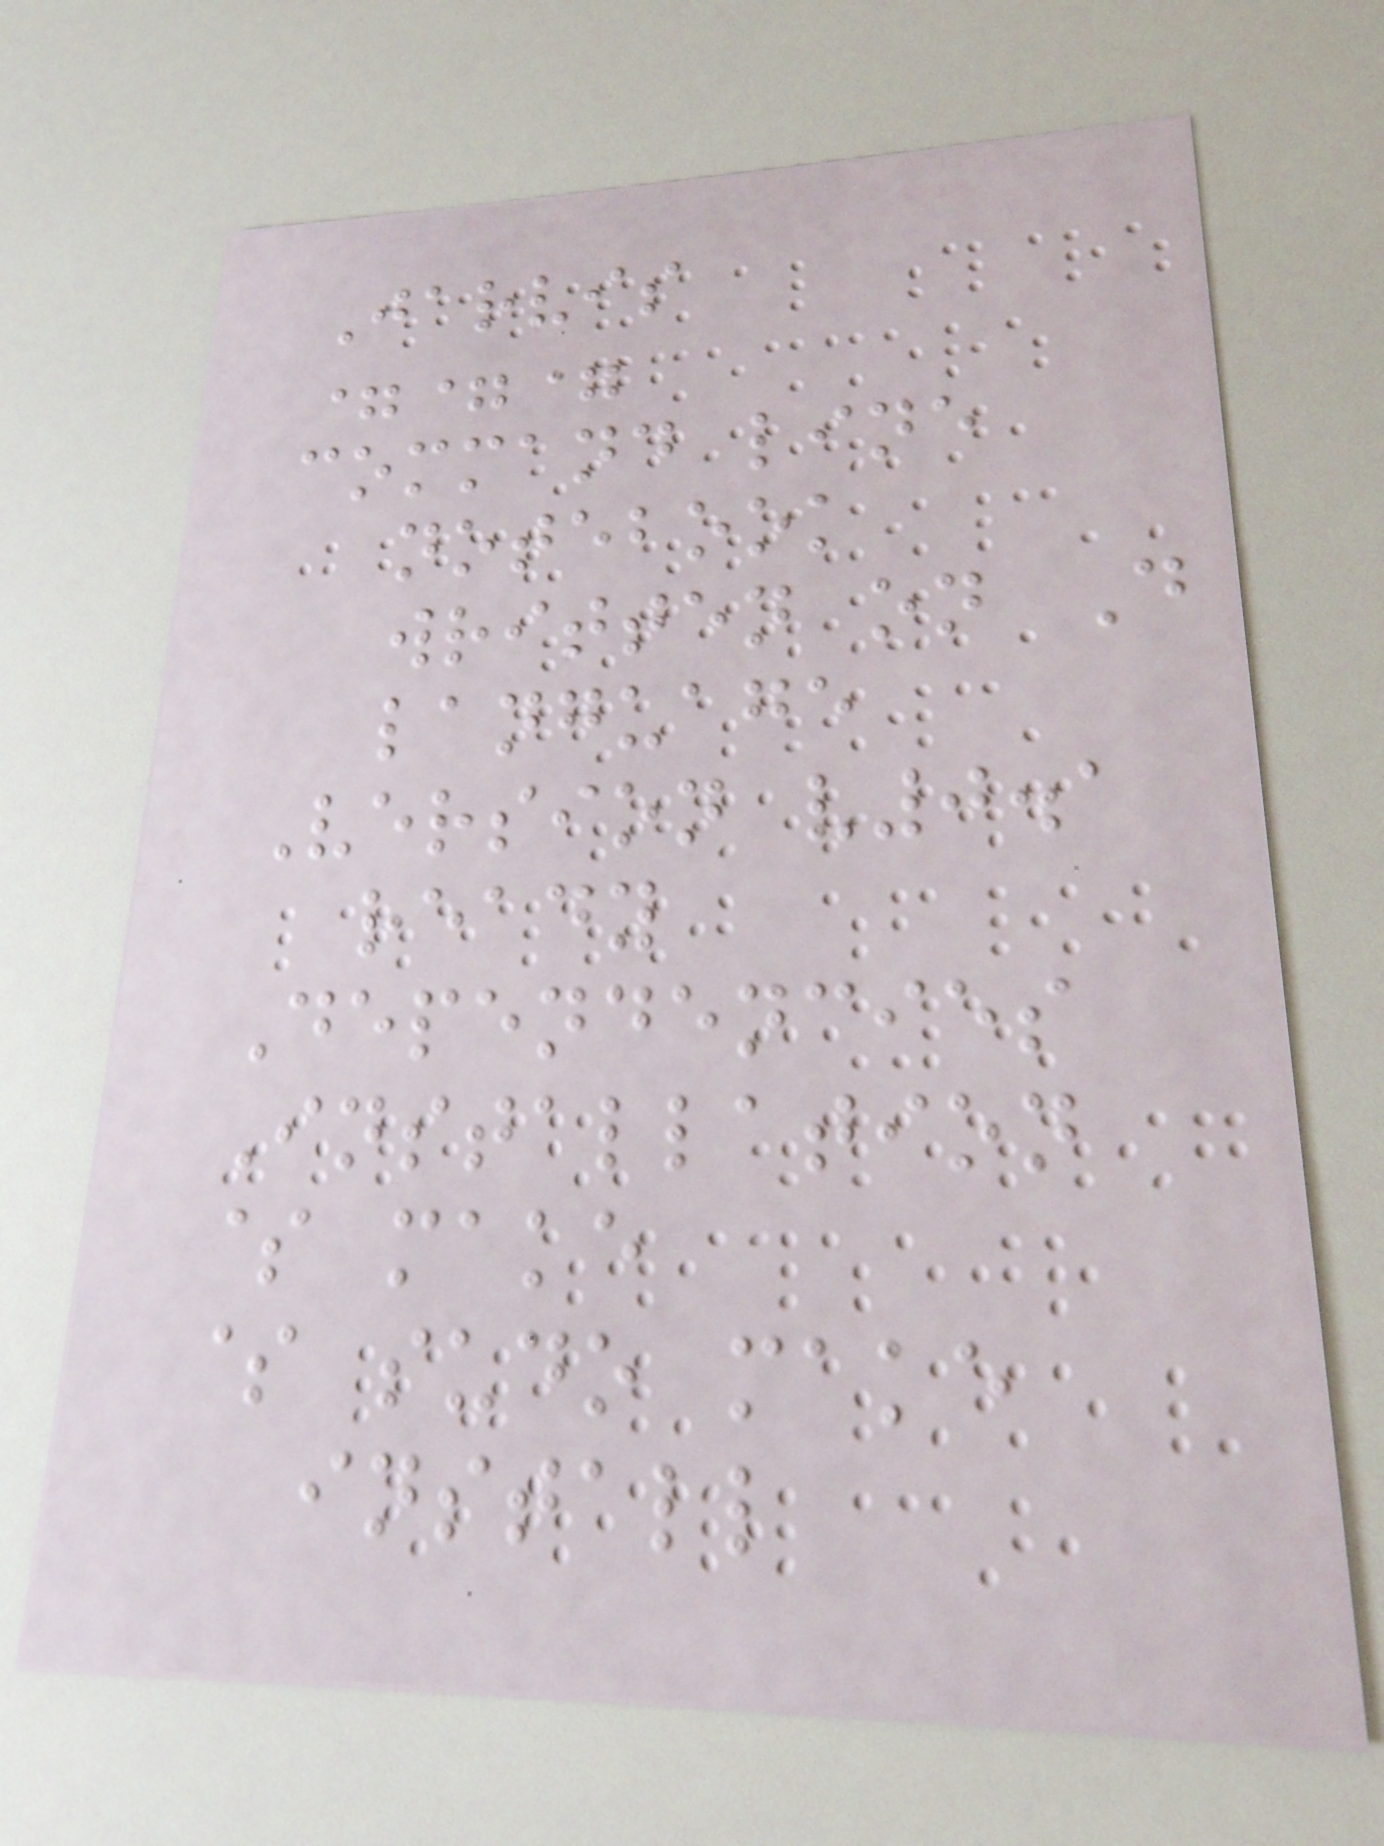Jarvis
===
command line
notebook
written on D
language
Version v0.1
ready
Dependencies
Installation
$ make
$ sudo make
install
